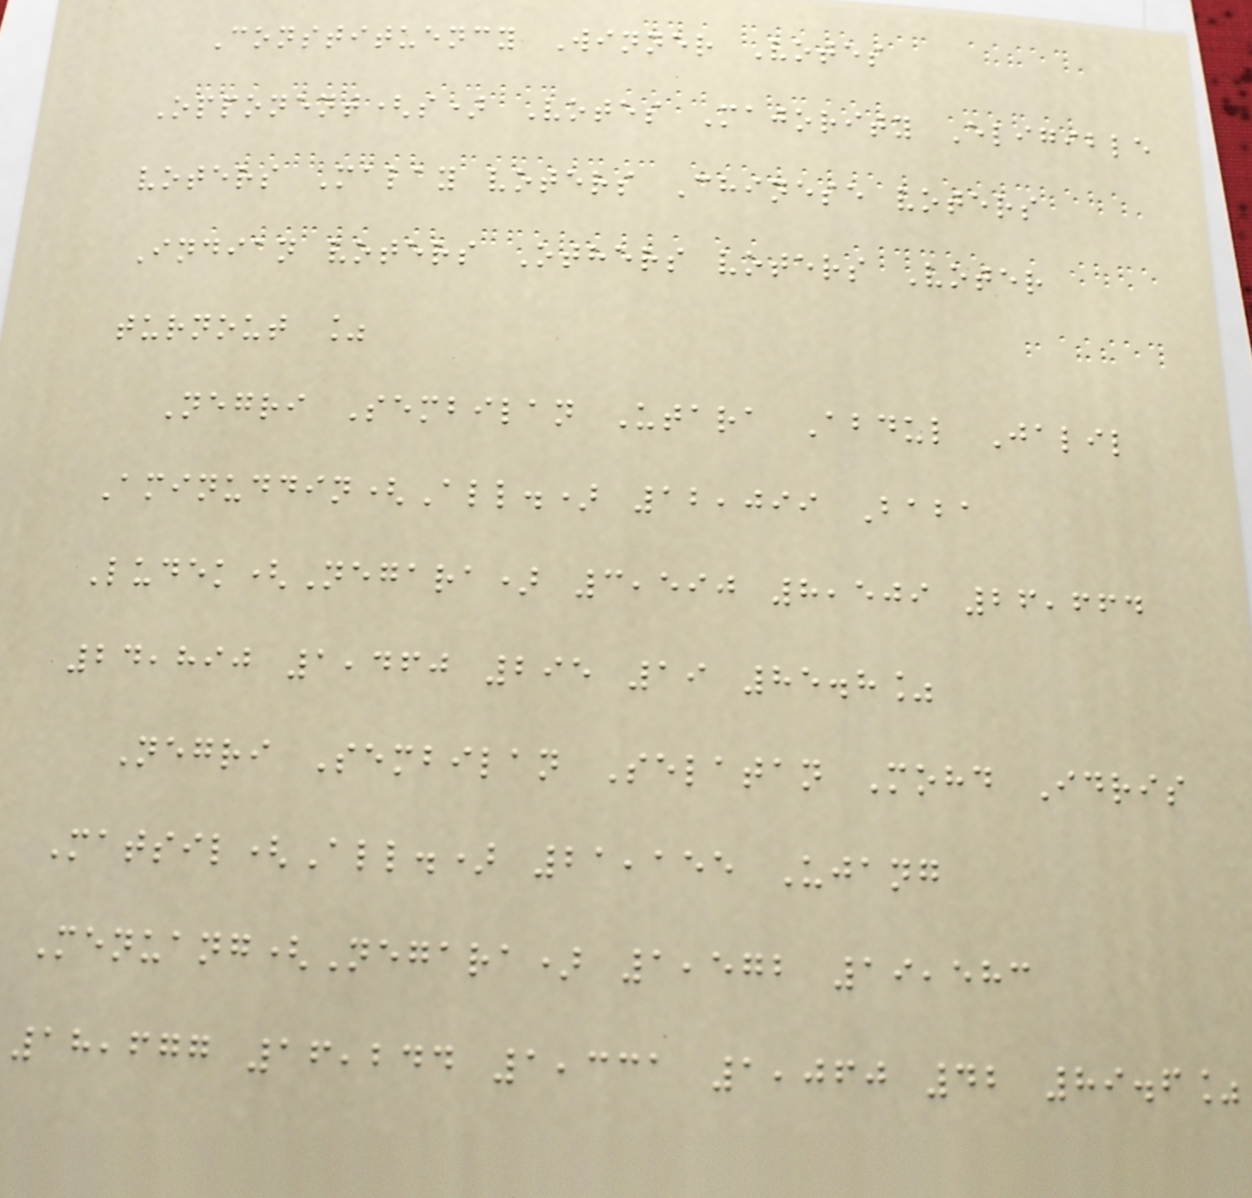Constituency Winner Votes
Opponent(s) Votes Majority Eligible
voters Malay voters Chinese voters
Indian voters Others voters Voter
turnout %
Negri Sembilan Utara Abdul Jalil
Aminuddin(All.) 12,099 Baba
Ludek(Negara) 3,590 8,509 26,664
24,890 1,460 295 19 85.8%
Negri Sembilan Selatan Mohd Idris
Matsil(All.) 21,155 Ujang
Menuang(Negara) 1,572 19,583
18,677 16,244 1,331 1,060 42 89.6%
